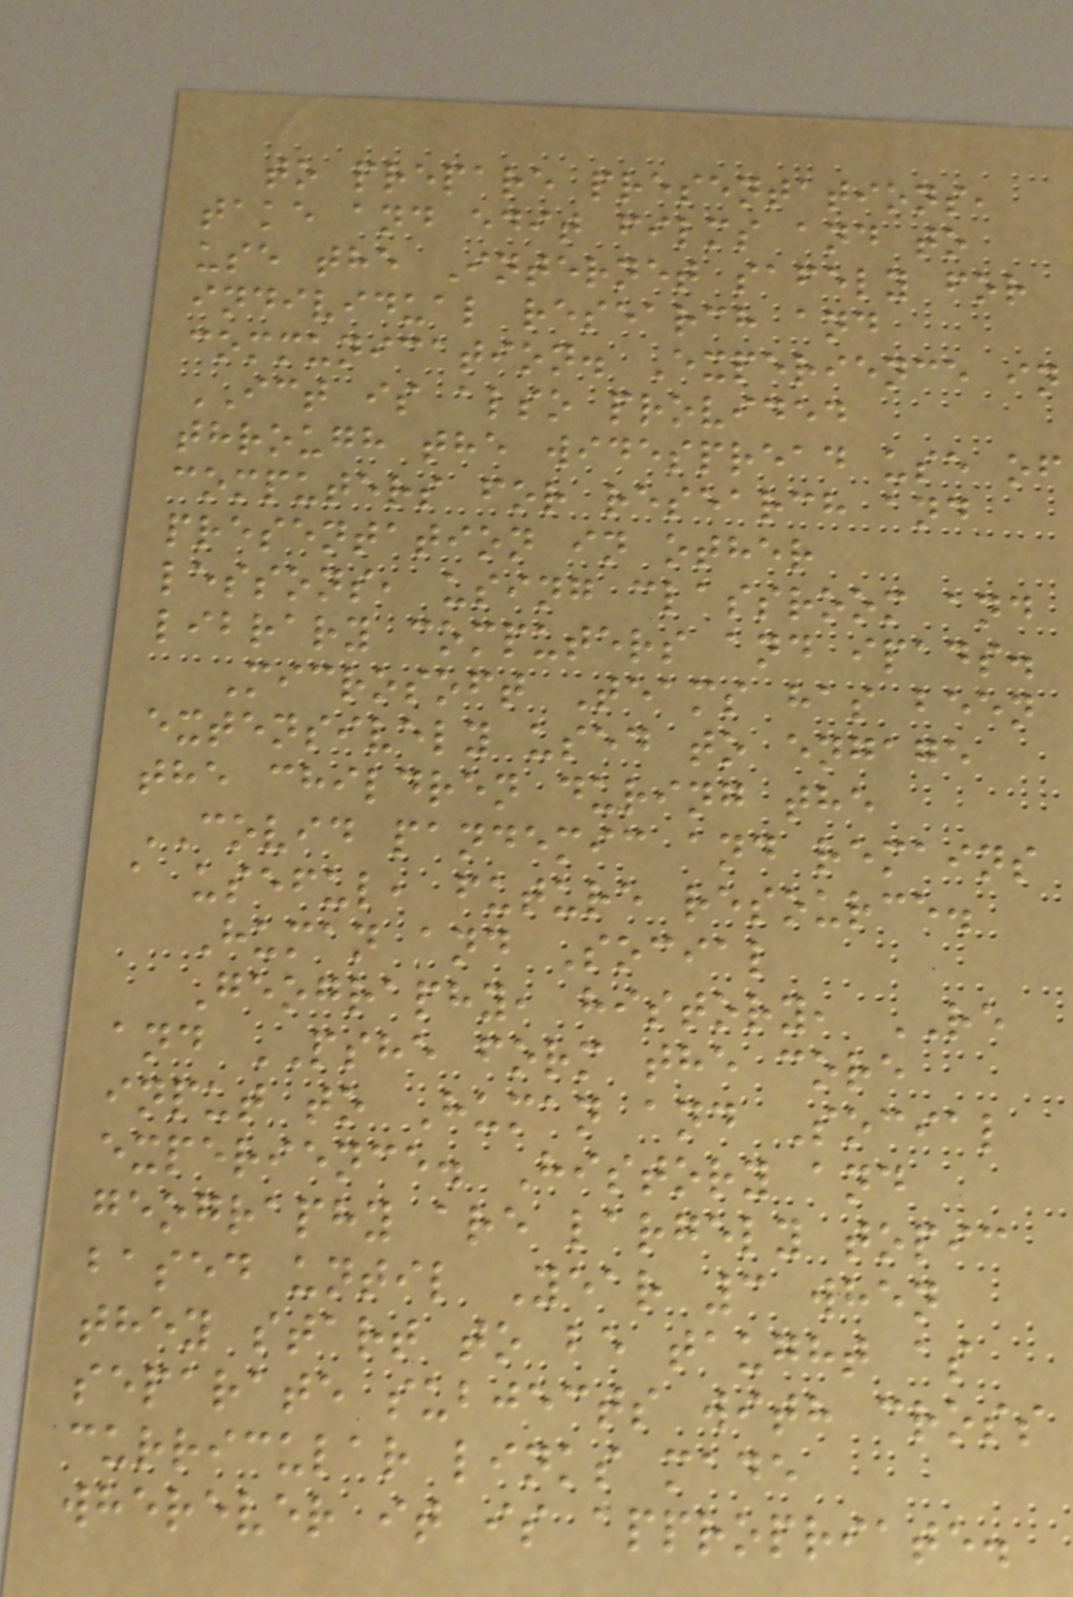to prepare presentations,
take and edit films and to
use the Internet safely for
individual research and
communication. Experience in
ICT is also provided
through the widespread use of
computers for research and
presentation in other
lessons, using classroom and
library computers and ipads.
Microsoft Teams has been
extensively used to engage
the children during the
COVID pandemic and remains
a useful, future resource.
Human and Social
Geography, history, RE
and PSHE form the core
input to Human and Social
experience. History and
geography are largely topic
based until Year 3 when
they start to be taught as
separate subjects with cross
curricular links made
wherever it is appropriate.
